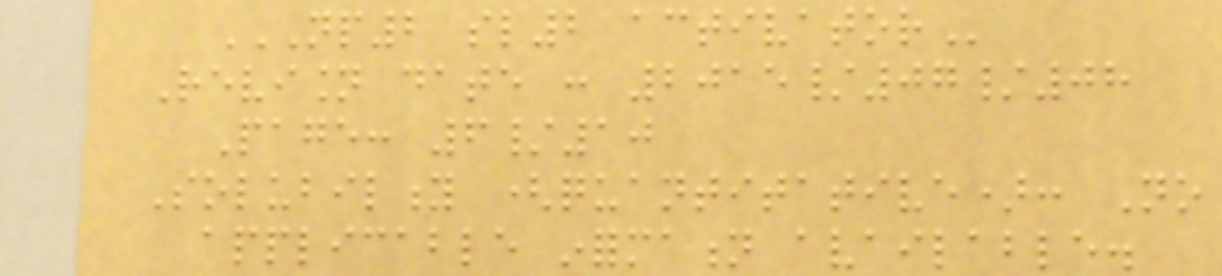NP2 SL2 ACTIVATOR
Revision date : 2015/07/08
Page: 6/10
Solubility (quantitative): No
applicable information available.
